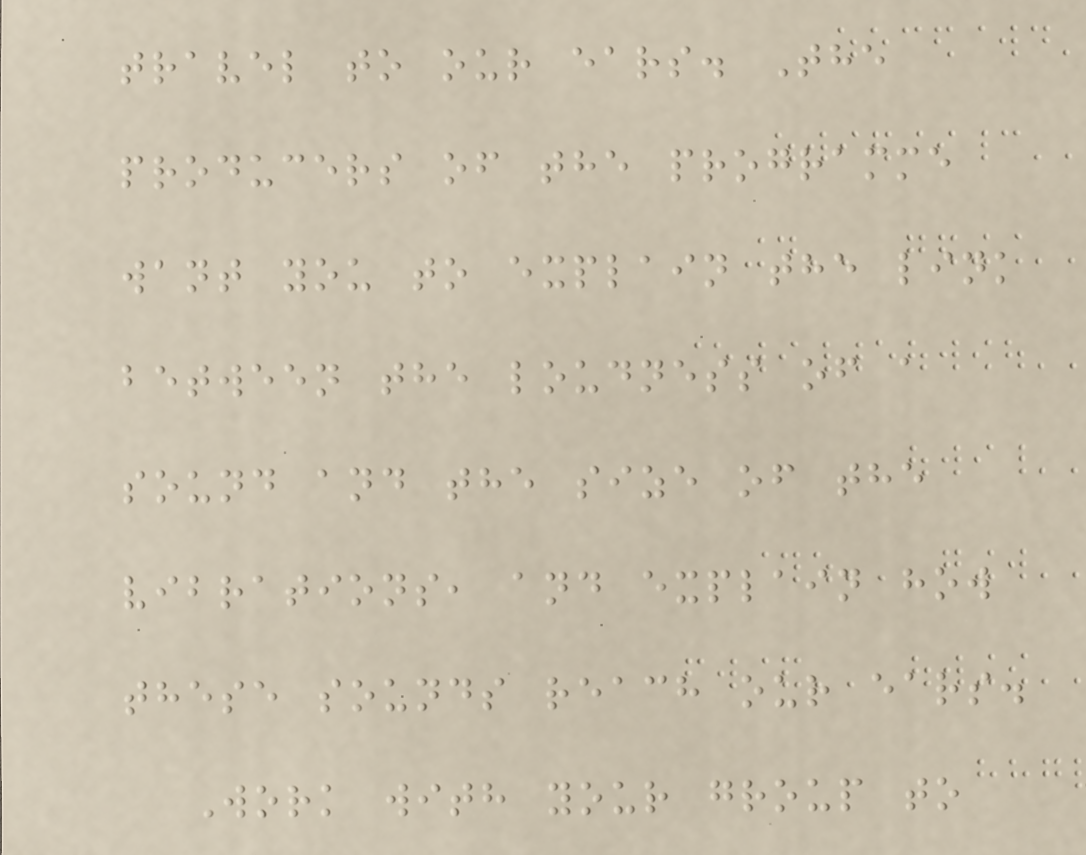travel to our ears. The
producers of the programme
want you to explain the link
between the loudness of a
sound and the size of the
vibrations, and explain how
these sounds reach our ears.
Work with your group to
